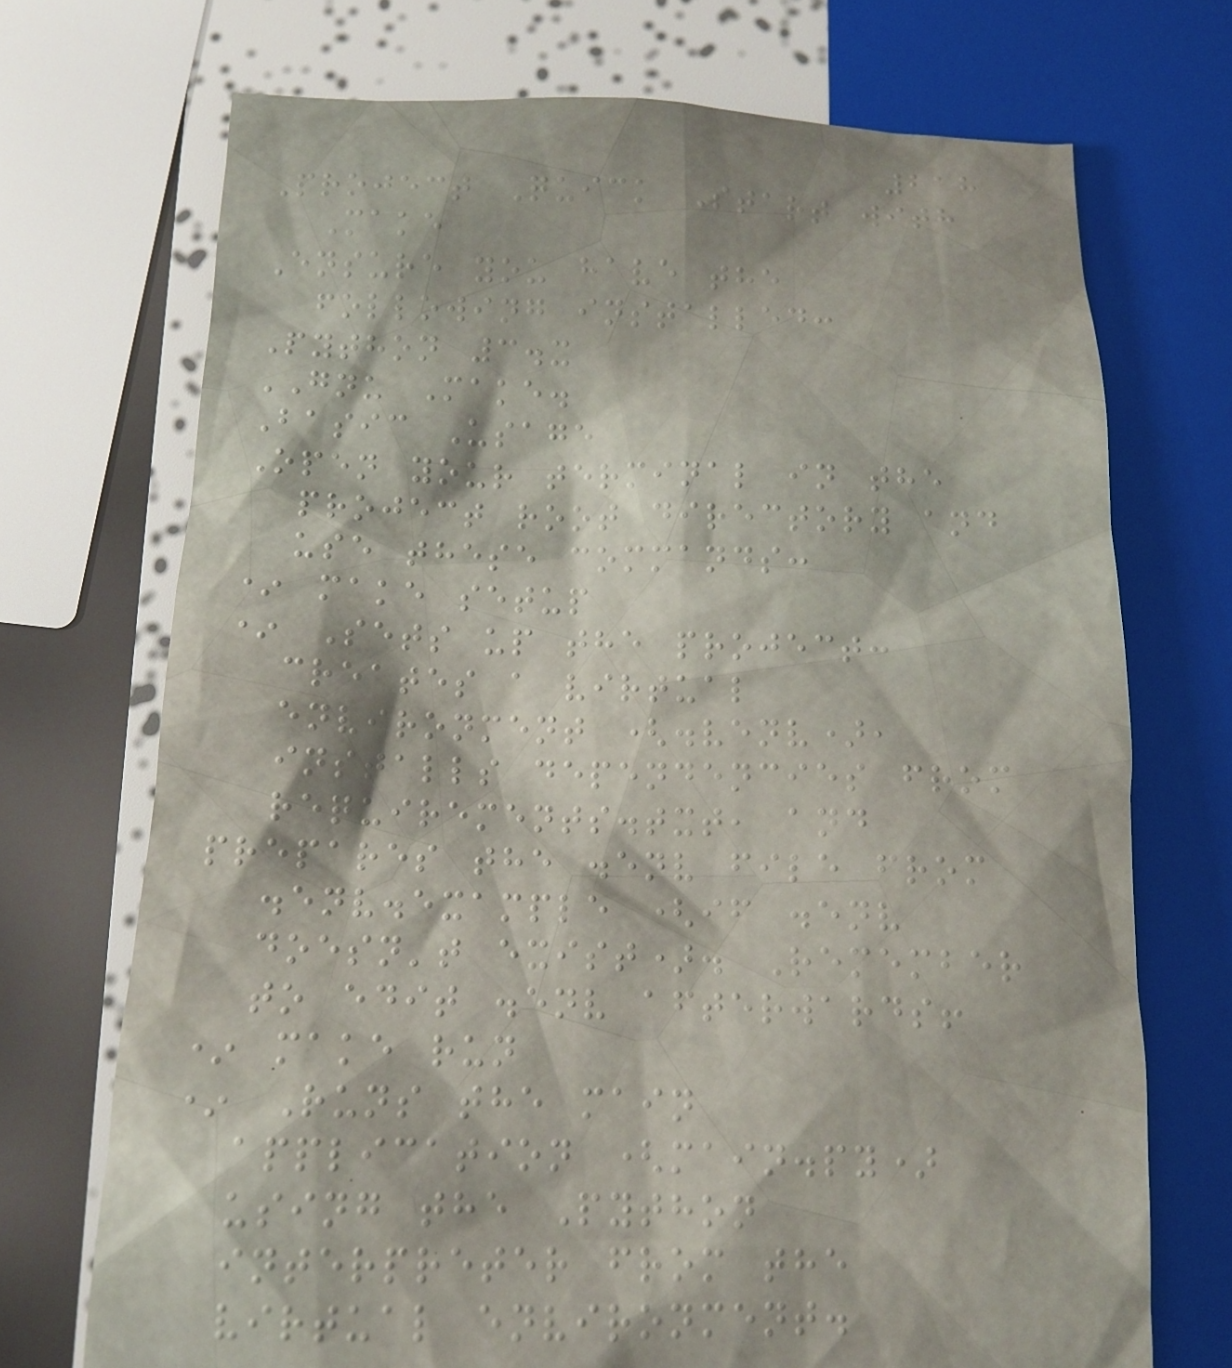218
Project Quick Start with
Make
Ensure you have the
following installed:
Python 3.x
GNU Make.
Basic Usage
Open your terminal in the
project root directory and
use these commands:
* make setup
* Sets up the project:
creates a virtual
environment (.venv),
installs dependencies from
requirements.txt, and
prepares the .env file from
.env.example (if .env
doesn't exist). Remember
to edit .env afterwards!
* make run
* Runs the main
application (main.py)
using the Python
interpreter from the
virtual environment.
